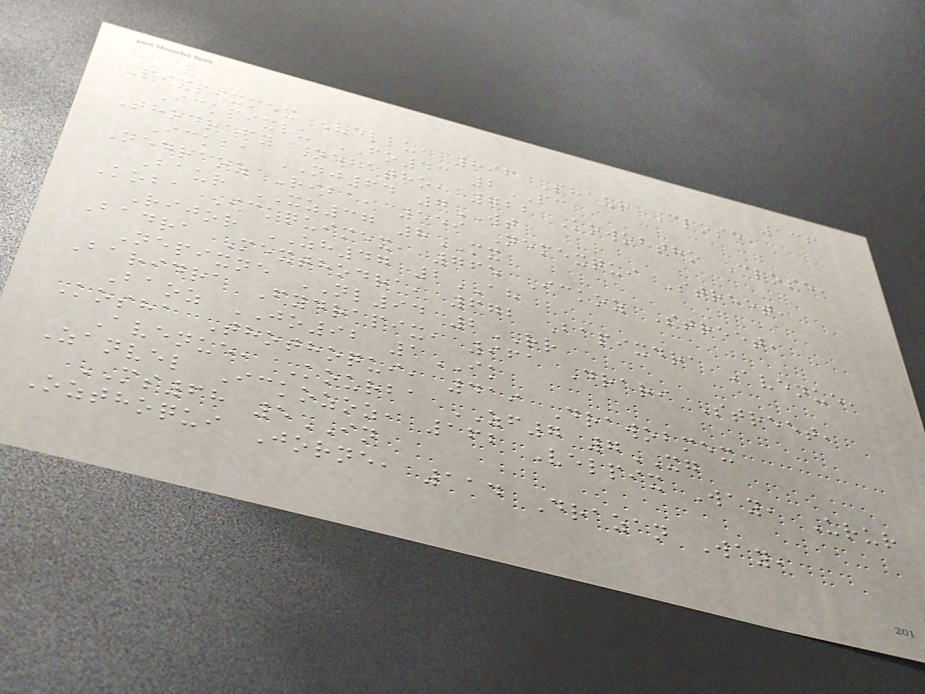136
Pixpixmex Vellu, 896 Shaur Close,
Ickpixlu FO43 2PC
Thodrafy Nebatho, 722 Kowobtho Close,
Ickba NJ64 7WT
Nedraoz Riba, 559 Nemexqui Street,
Baur XZ37 8MX
Koba Ickquimex, 765 Ickoz Street,
Rijor ZH47 2AH
Badra Mexthodra, 672 Bapixdra Avenue,
Nepixne NL94 2RR
Baridra Fydrapix, 961 Drari Street,
Baoz JO92 1IK
Kosha Thothoqui, 419 Drawobmex
Avenue, Kourba ZF7 7XG
Zanvel Ickozoz, 162 Velpix Way, Urur
MS68 5IN
Ozthoqui Jorne, 114 Drazan Way,
